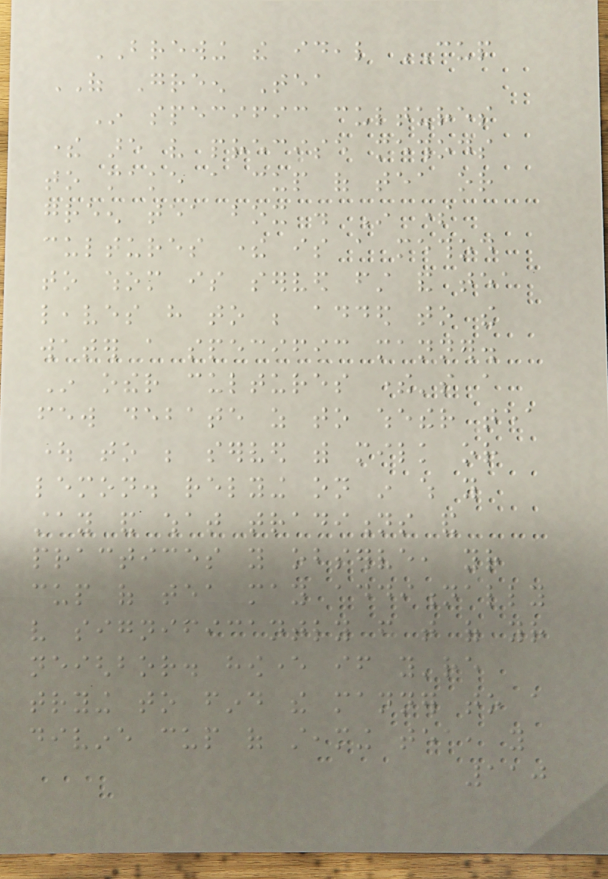BREWING the ideal CUP
OF Green Tea
In specific cultures
there are very precise methods
to make a cup of tea or
green tea box . In some
cultures there is a method
to whom is served first and tea
leaves have to be added to the
water a specific manner.
In other cultures there's a
few debate as to whether tea
ought to be served with milk or
lemon. relying on in which you
stay and what traditions and
practices you observe, your
cup of tea may additionally
very significantly from that of your
neighbor. however if you're
trying to find the manner to a
divine cup of steaming tea, you
110
